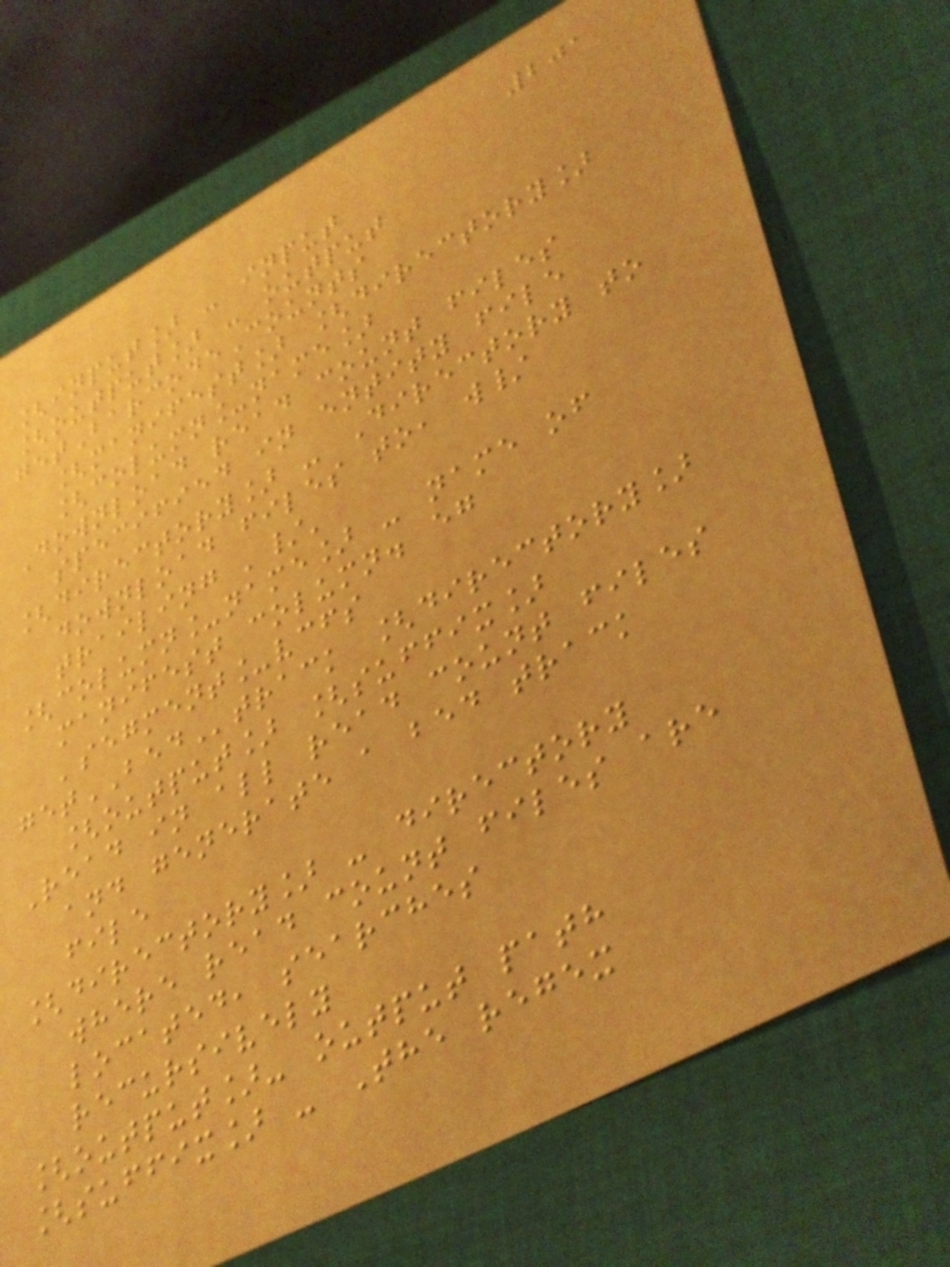201
[input] - input
[output] - output
getBarcodeCounts
[manifest] [directory]
[column_name]
Download read count files
specified in entity file
[directory] - Directory to
download files to, w/
trailing '/'
[column_name] - name of
manifest column. eg
'segment_vcfs
getBEDtrack [directory]
[output] [suffix]
Read in all read count files
and generate a bed track
file
[directory] - directory
where read count files are
located, searches
recursively
[output]- output path
[suffix] - The regex
